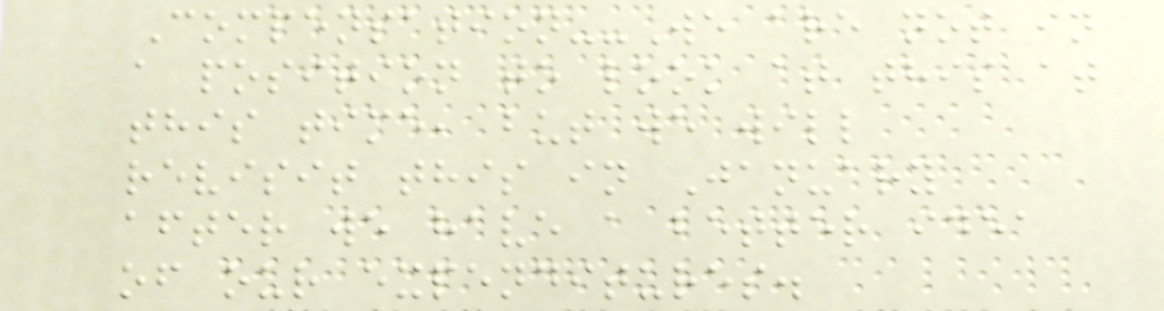Compensation--We are not in
a position to look at this at
this time, but we will
revisit this in January
after we have a better idea
of our expenditures.
